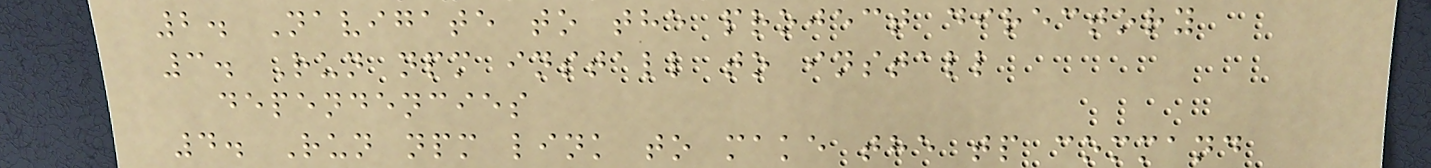2. Navigate to the project directory
3. Run npm install to install
dependencies
4. Run npm link to make the tp command
